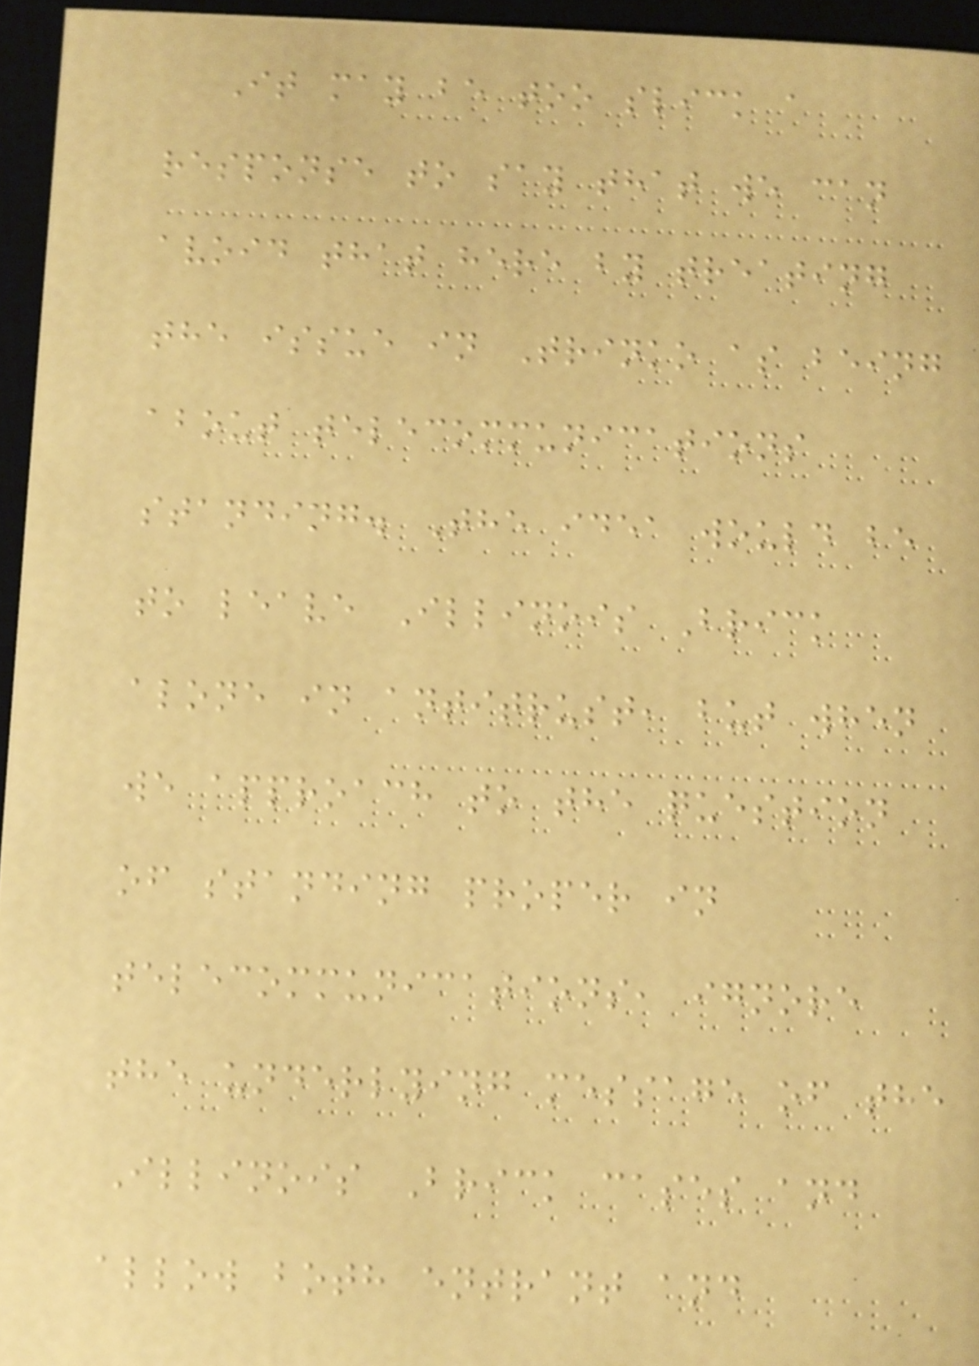It may be too slick a
response to say that we can
avoid that here by treating
the issue in Trinko as being
about telecommunications
standing. The idea would be
to leave Illinois Brick
alone in antitrust, but when
we approach to the question
of standing proper in
telecommunications, ignore
the underlying message of the
Illinois Brick cases and
allow both entrant and
